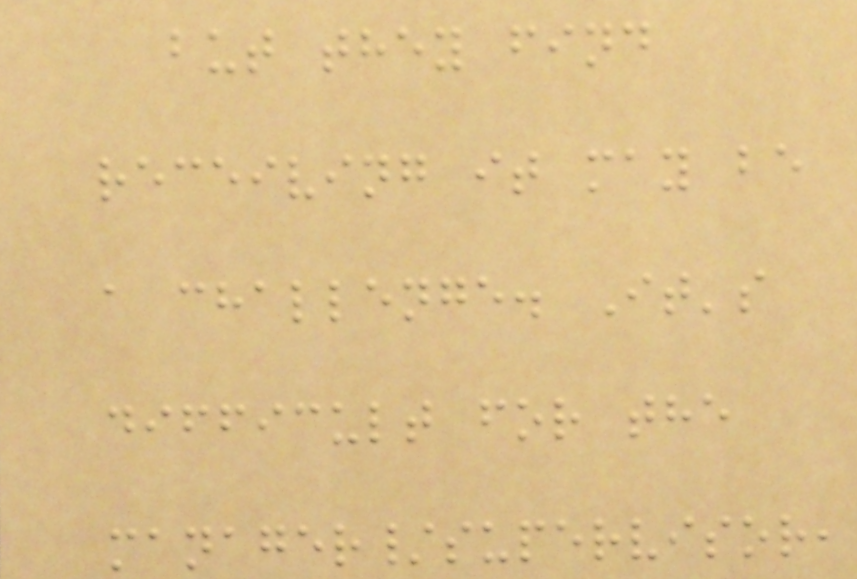but they find
receiving it may be
a challenge. It's
difficult for the
manager/supervisor,
